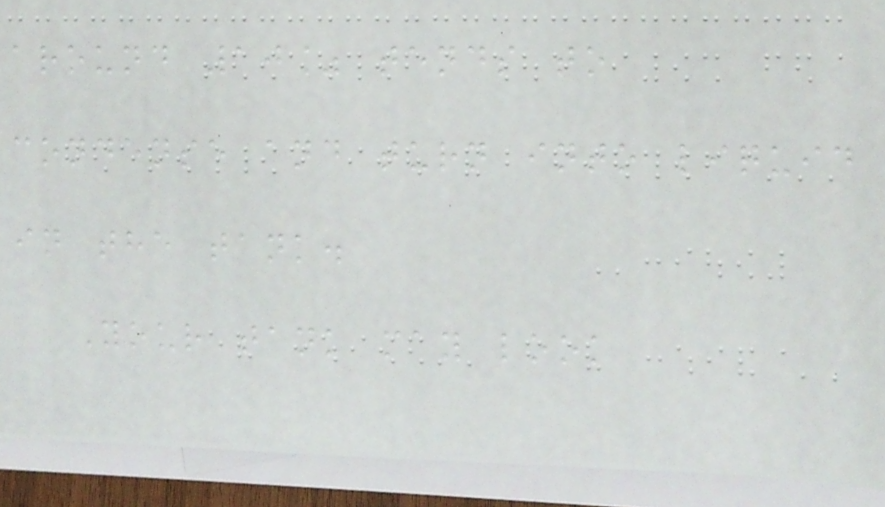around 10% tends to
condense and turn into liquid
in the tank.
Your tank may look
